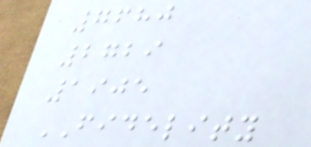7680
2729
1905
FIDELITY
